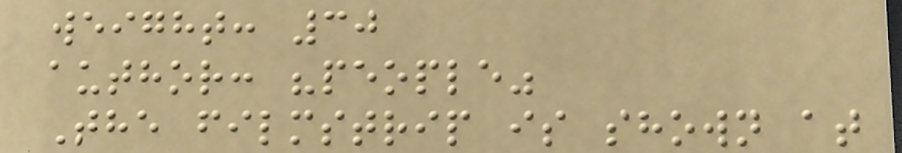weight: 30
author: "people"
The filmstrip is shown at
